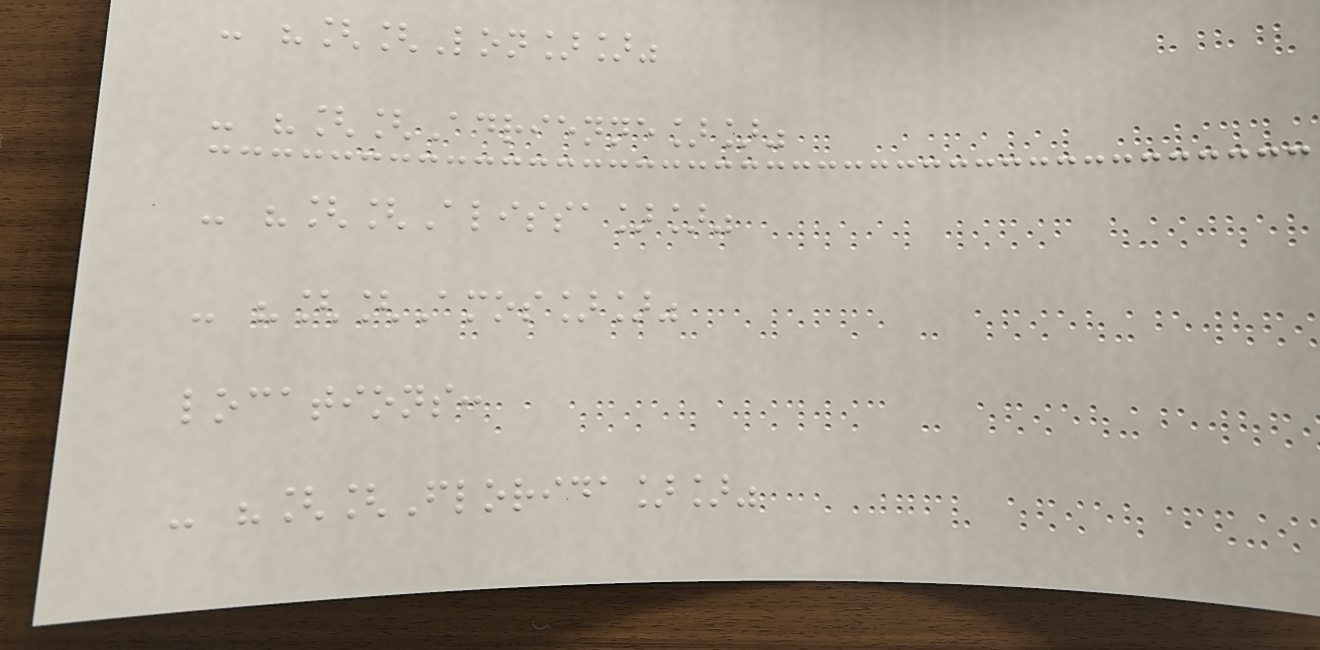- "[[Lon]]"
- "[[Adrienne]]"
- "[[Alissa]]"
- "[[Amos]]"
locations:
- "[[Florida]]"
